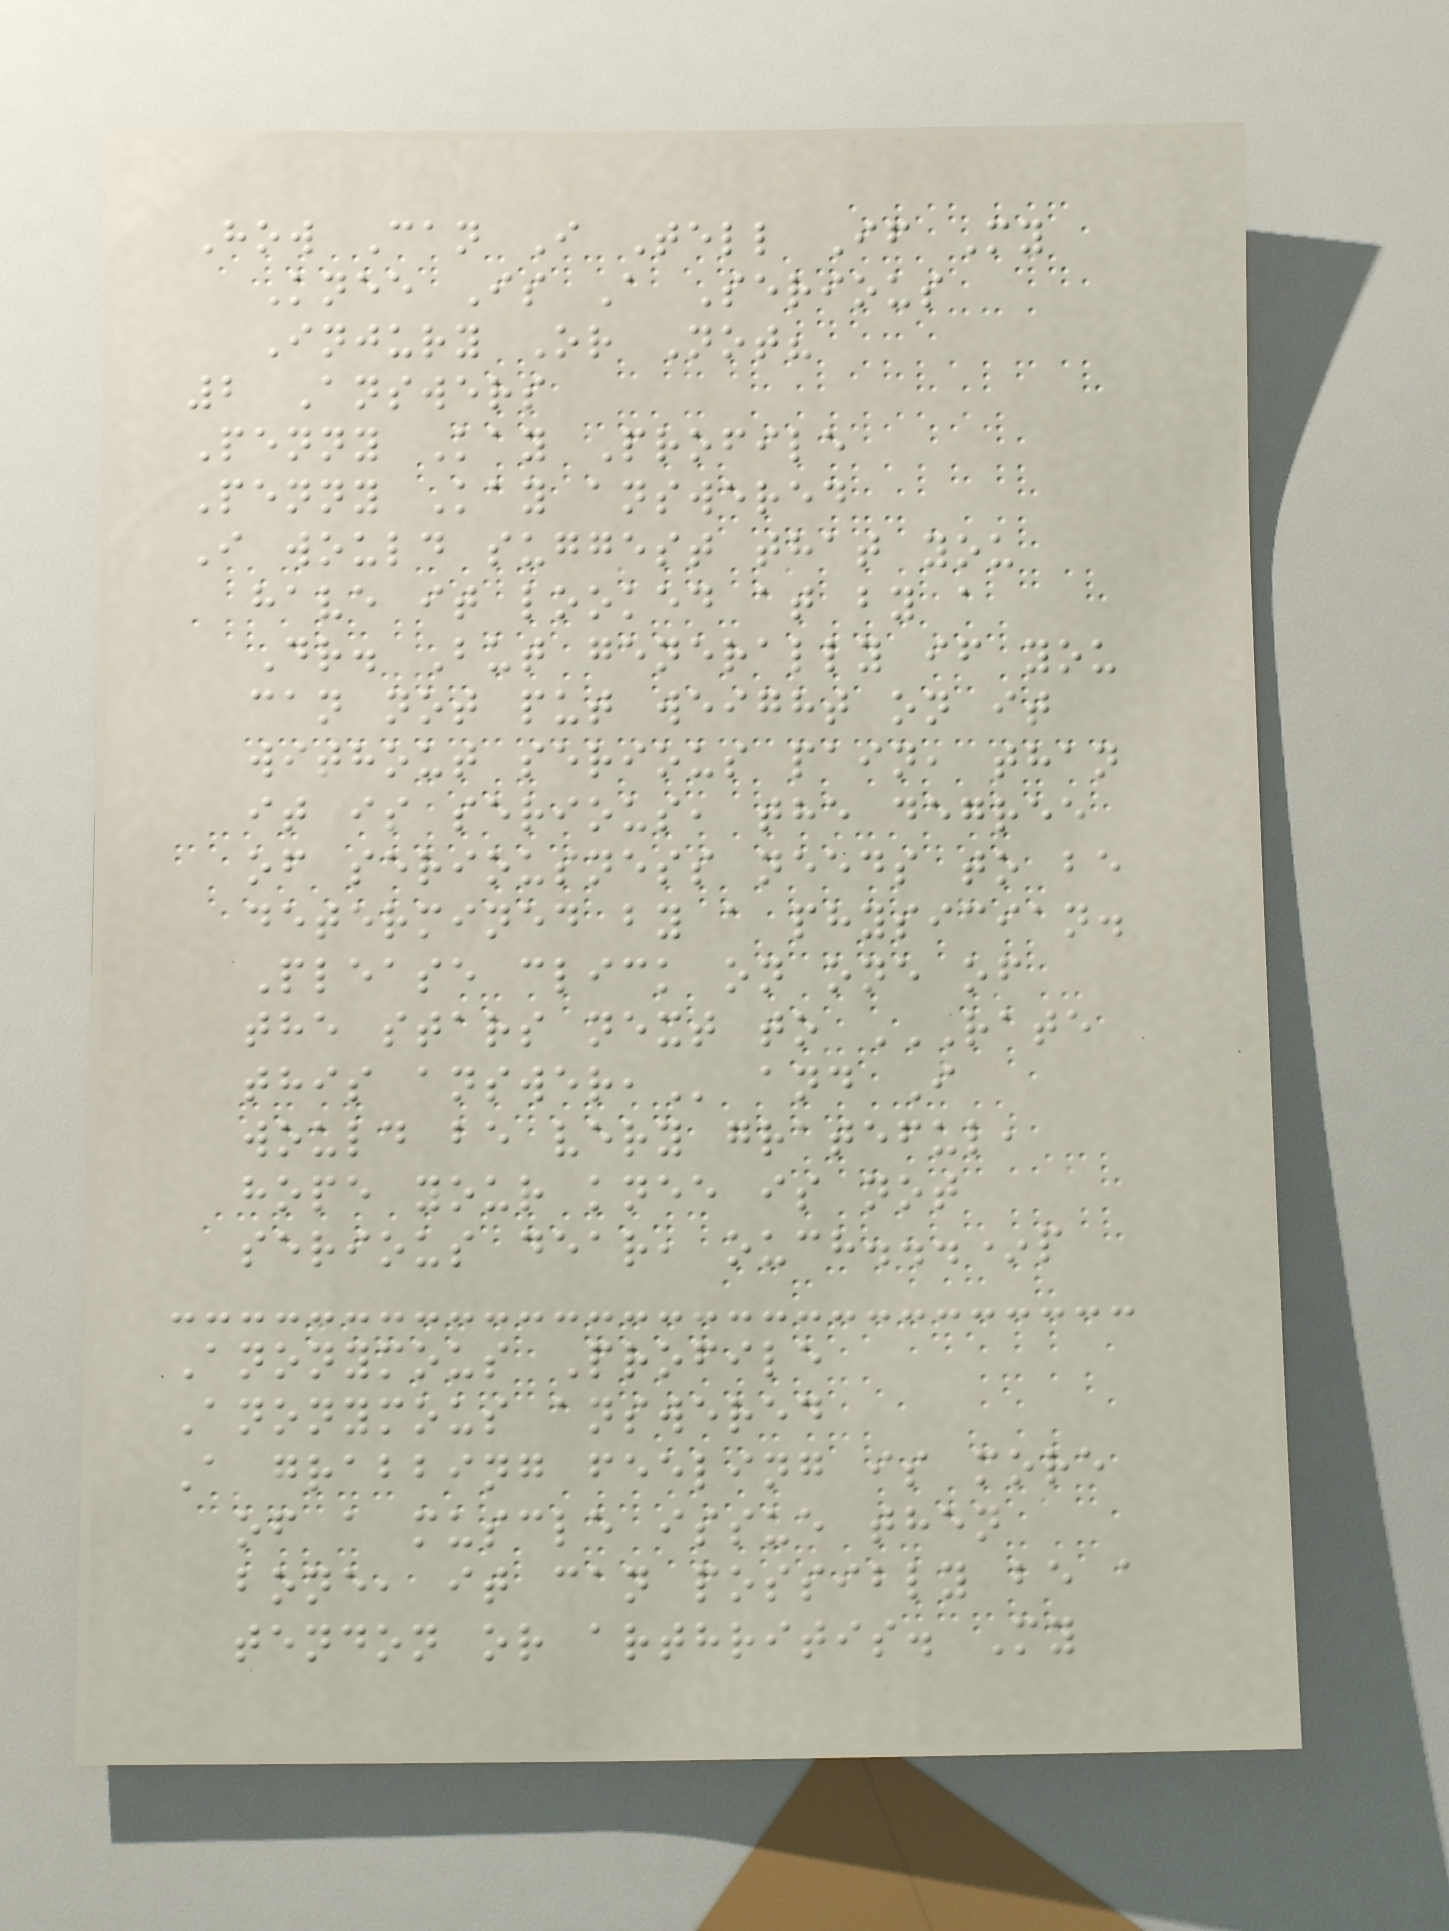How Can I Tell If My
Knee Is A Serious
Injury Or Not?
2 Answers
Penny Kay Profile
Penny Kay answered
I would suggest that you
have it looked at by a
Dr. But generally if you
can not put weight on it
without serious pain, than
it is serious, the degree
of seriousness needs to be
determined by a physician.
Please click on one of
the stars next to RATE
THIS ANSWER, and I
would be very grateful,
hope your knee is not
serious dear, ouch...*p
Anonymous Profile
Anonymous answered
A grabbing feeling is more
of a muscle issue then
bone, it can possibly be a
tendon or arthritis. My
